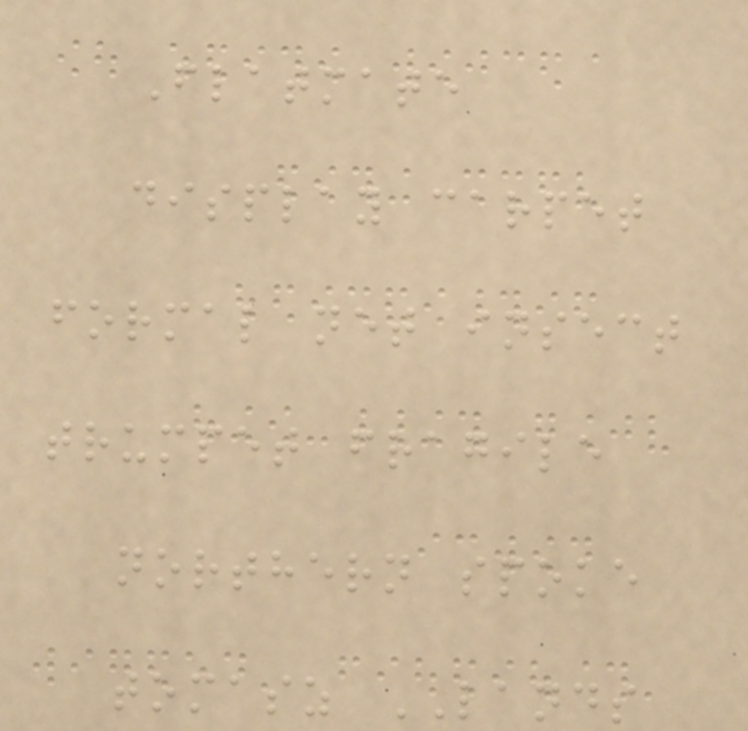Flatmate
display carpet
formal net insect
trumpet fragile
northern spoke
tomasz LANDS
